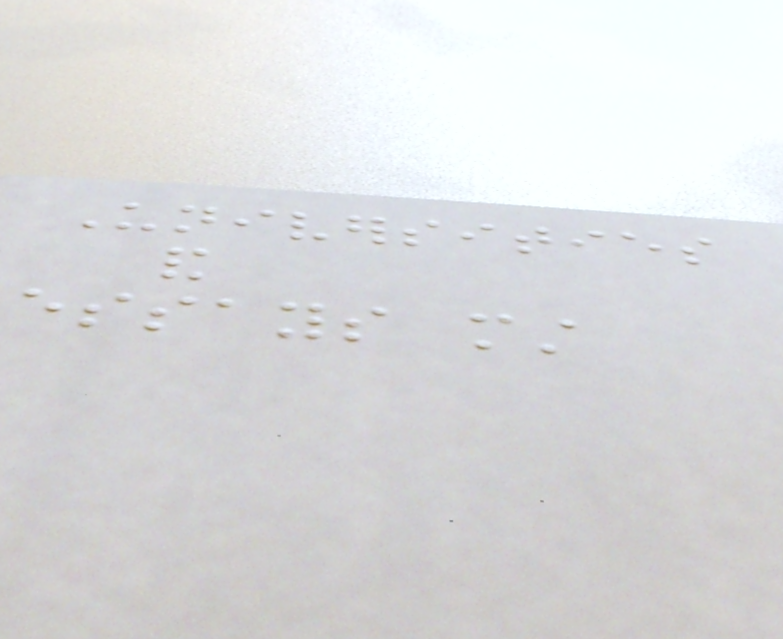Universities
and
essays must
